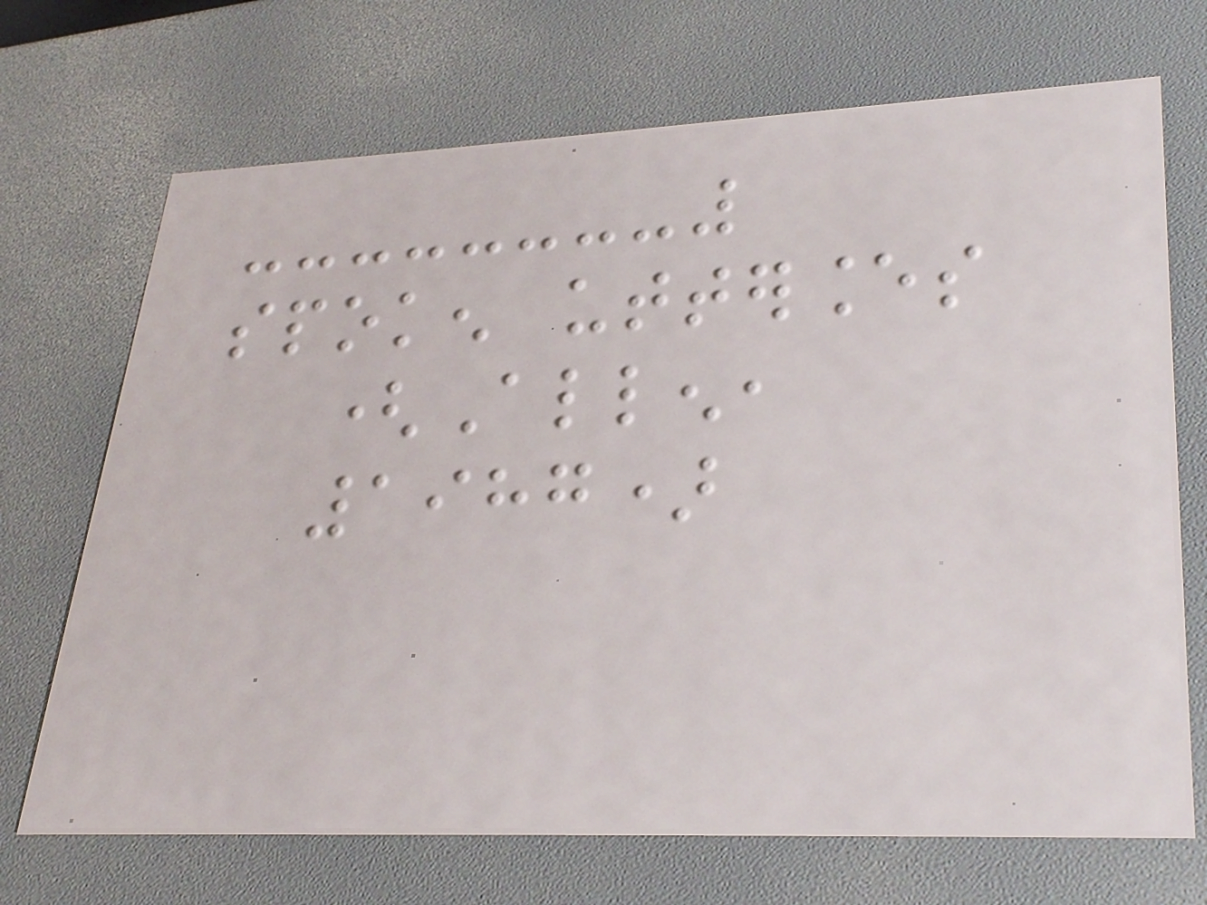spoken utterances
(Allen,
1987)
